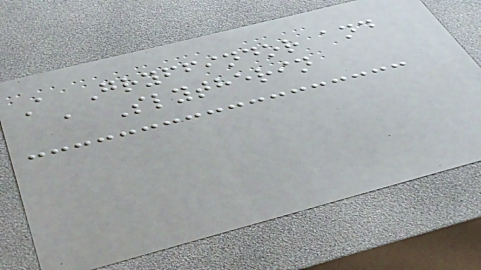A Gryffindor and
a Slytherin
